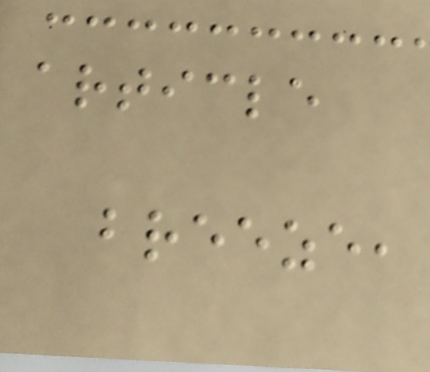article
breeze,
